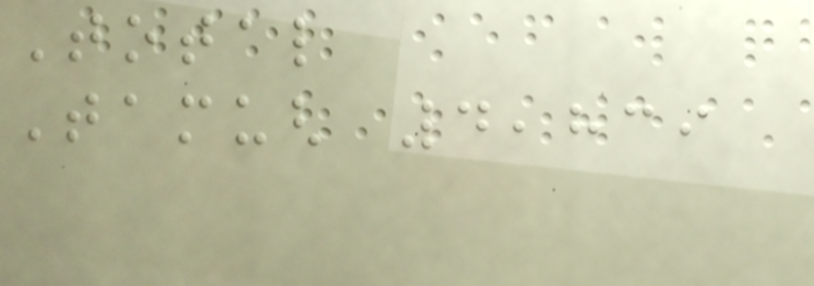Total
Tamugh 4,839
